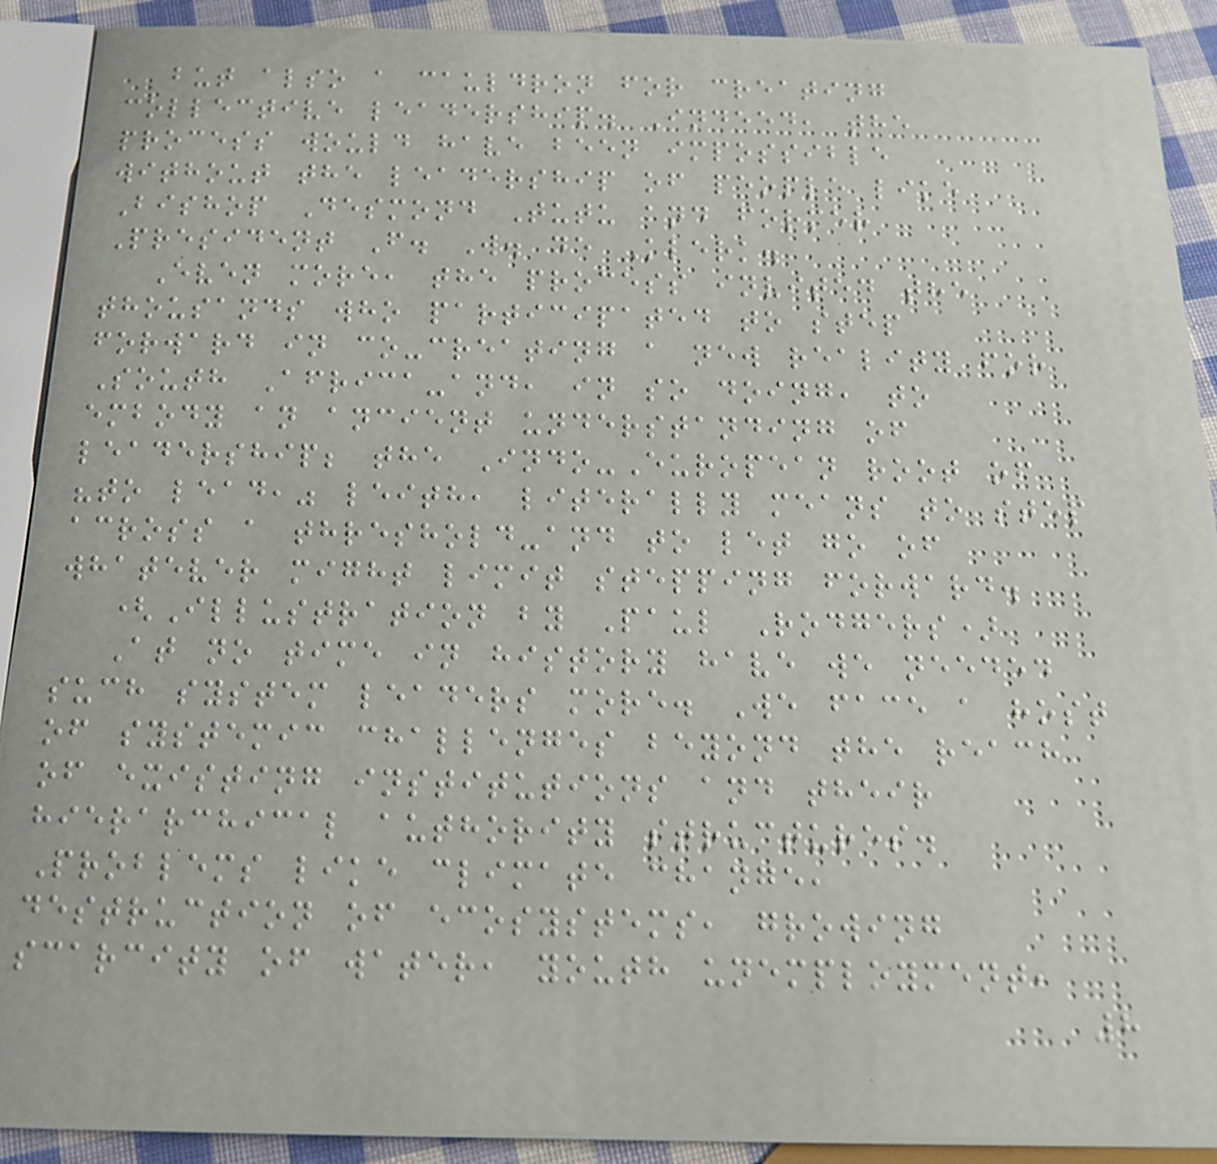but also a cauldron for creating
collective leadership. Indeed, the
process would have been impossible
without the leadership of people like
Bishop Desmond Tutu and former
President F. W. de Klerk.
Even more, the process invited the
thousands who participated to step
forward in co-creating a new reality for
South Africa-and, in so doing, to
embody an ancient understanding of
leadership; the Indo-European root of
"to lead," leith, literally means to step
across a threshold-and to let go of
whatever might limit stepping forward.
(Illustration by Paul Rodgers)
At no time in history have we needed
such system leaders more. We face a host
of systemic challenges beyond the reach
of existing institutions and their
hierarchical authority structures.
Problems like climate change,
destruction of ecosystems, growing
scarcity of water, youth unemployment,
8
